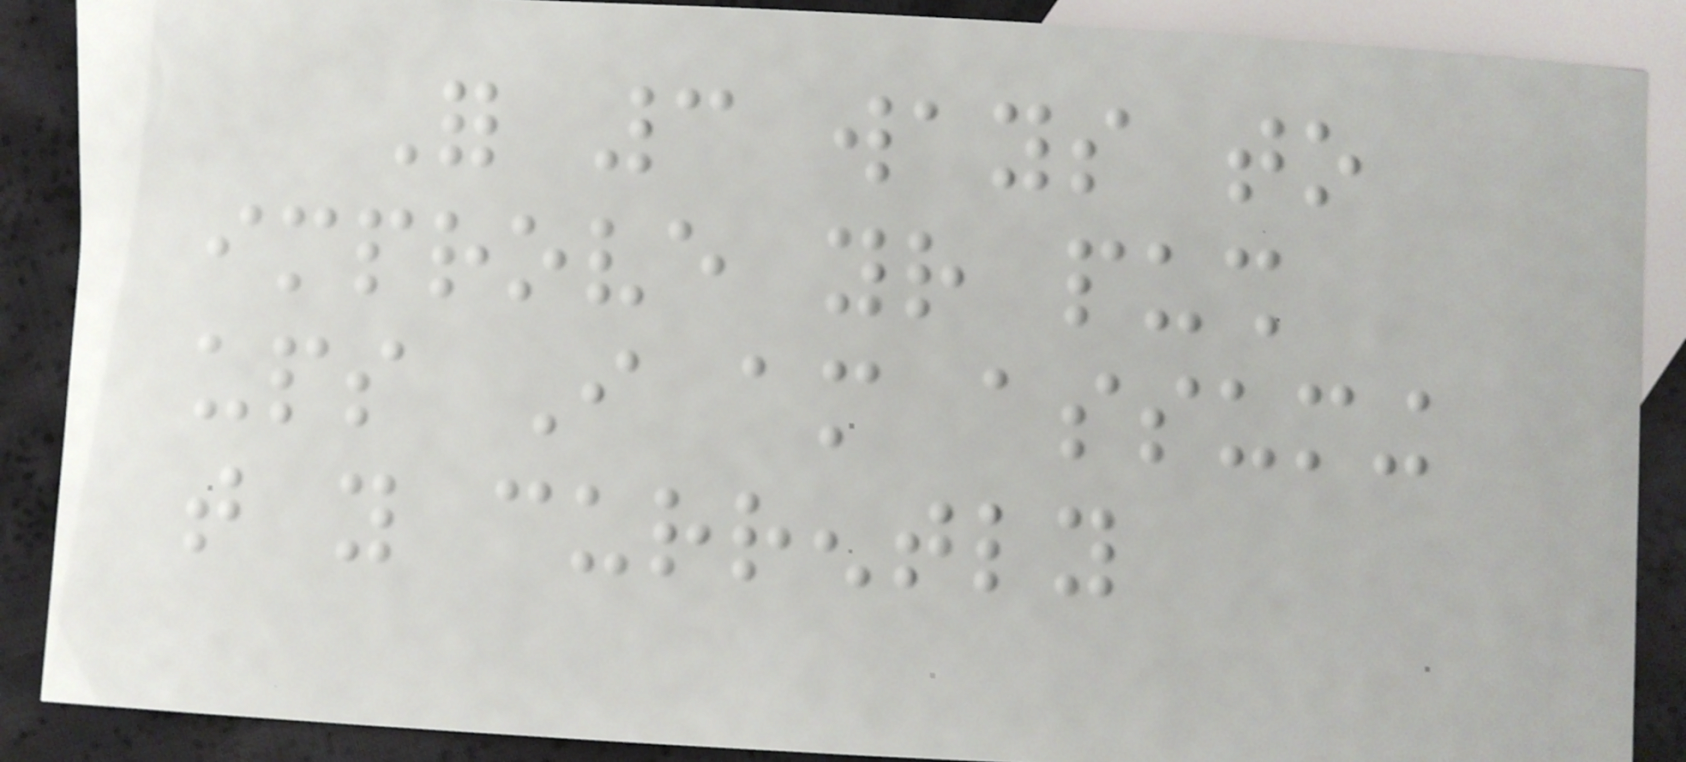For 3 ways to
improve your push
ups I am assuming
that you currently
